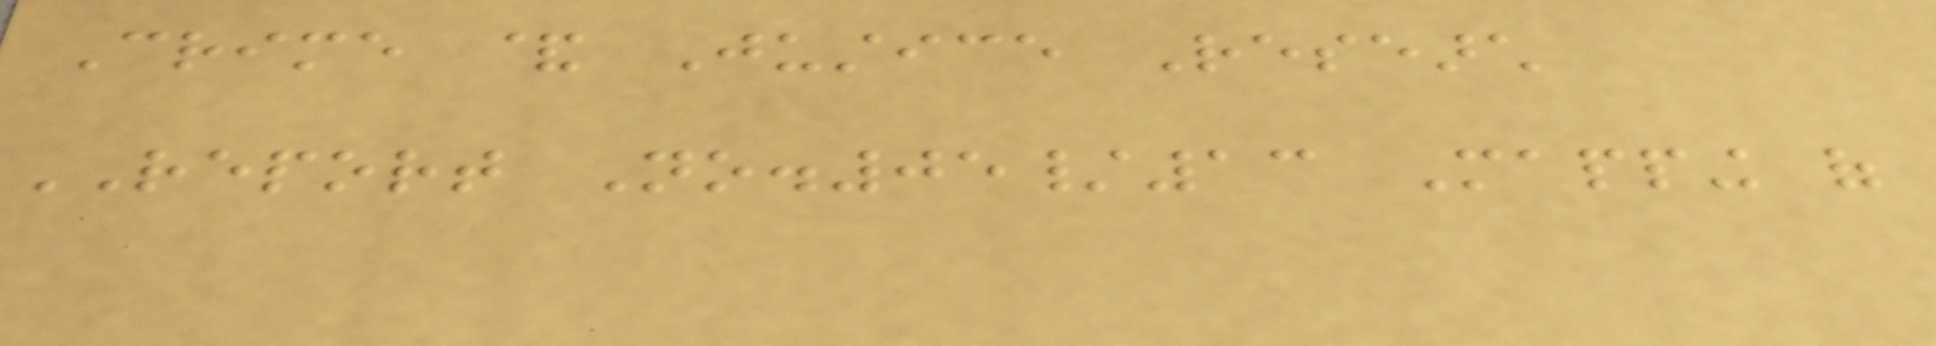Crime & Justice Research
REPORT No.05/13 Mapping of
